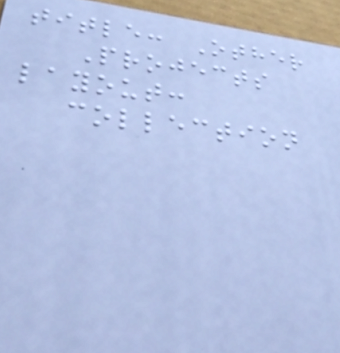title: Other
Projects
layout:
collection
